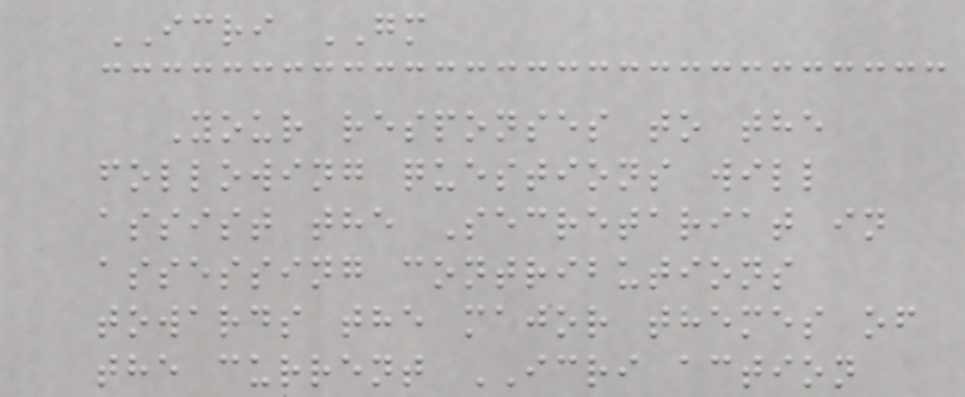ICRI GM
Your responses to the
following questions will
assist the Secretariat in
assessing contributions
towards the major themes of
the current ICRI action
